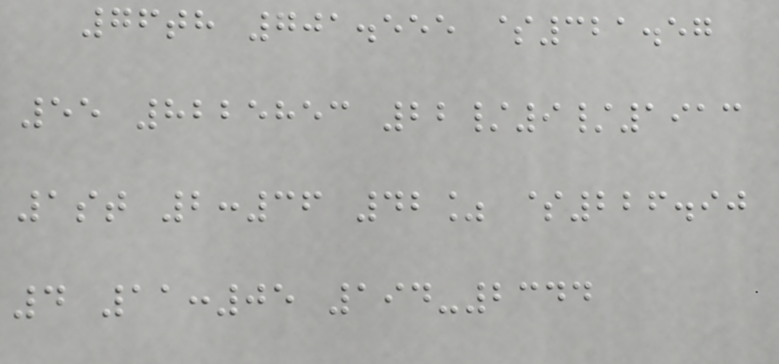76th 701.555 $321.57
55 8225853 22/9/1913
1st 2:36 42% $226.90
4 11:05 194-2344
